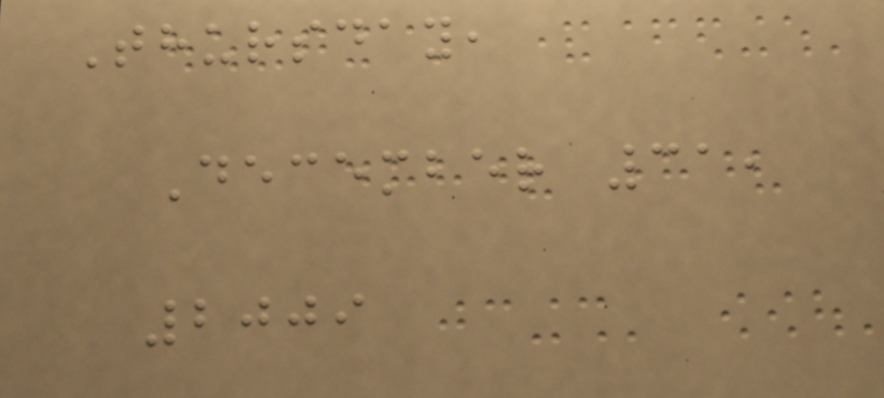Thursday,
December 31,
2009
